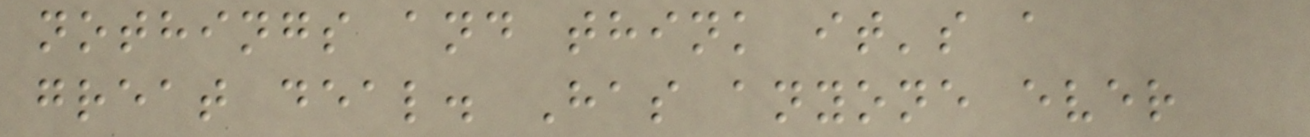nothings and think it's a
great deal. Has anyone ever
